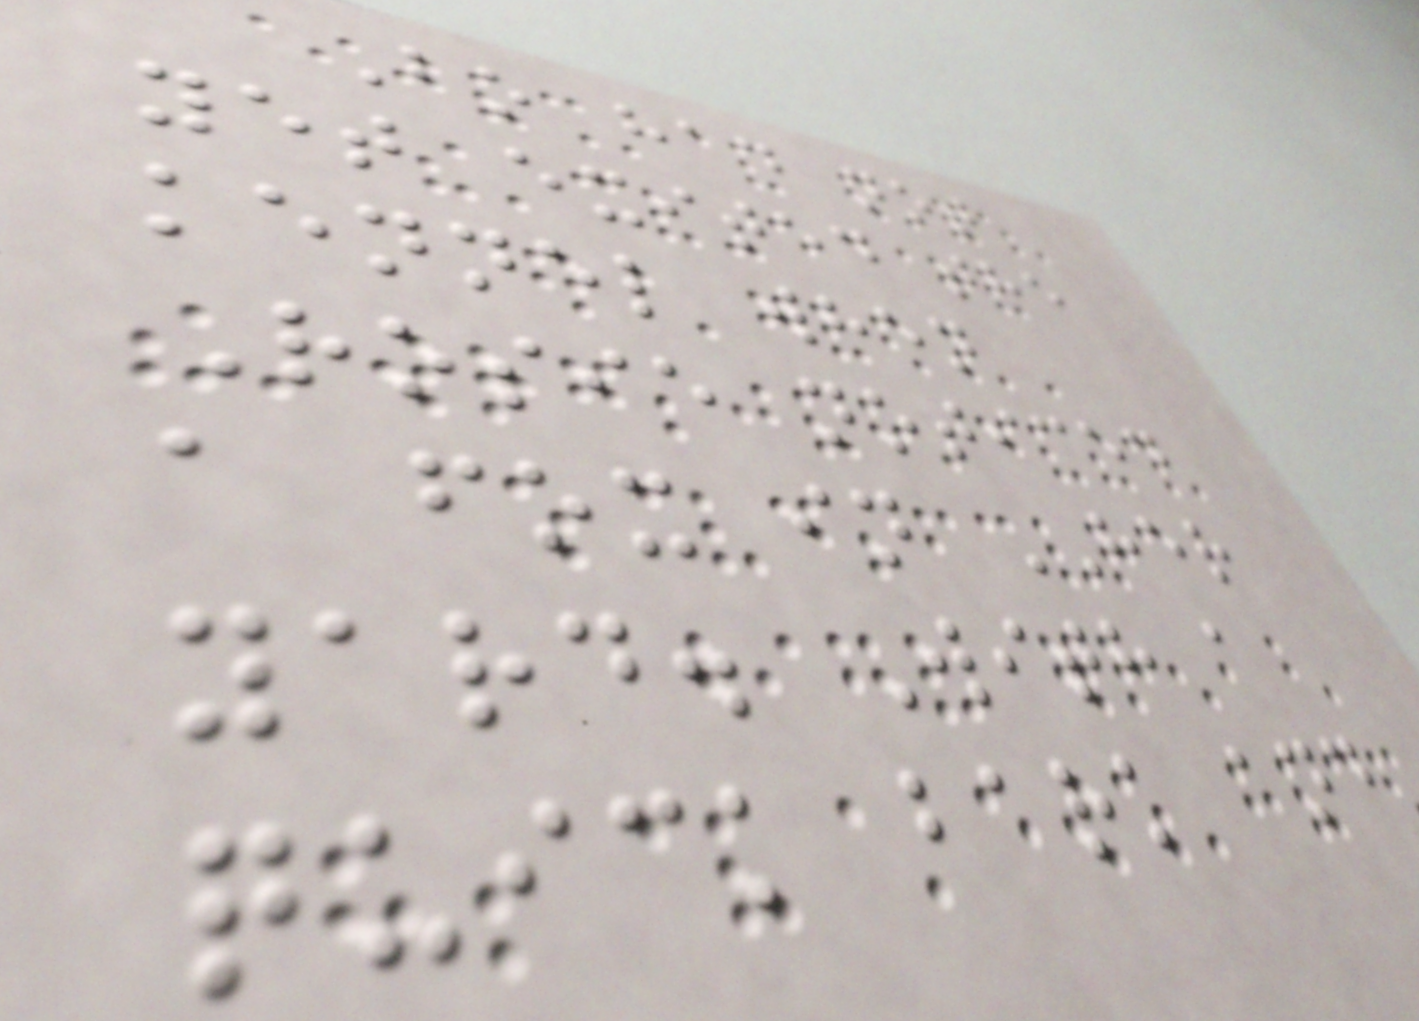Bo had not
yet exited the
kennel when
Rosie noticed
a fox in HER
yard. With a
quick bark and
